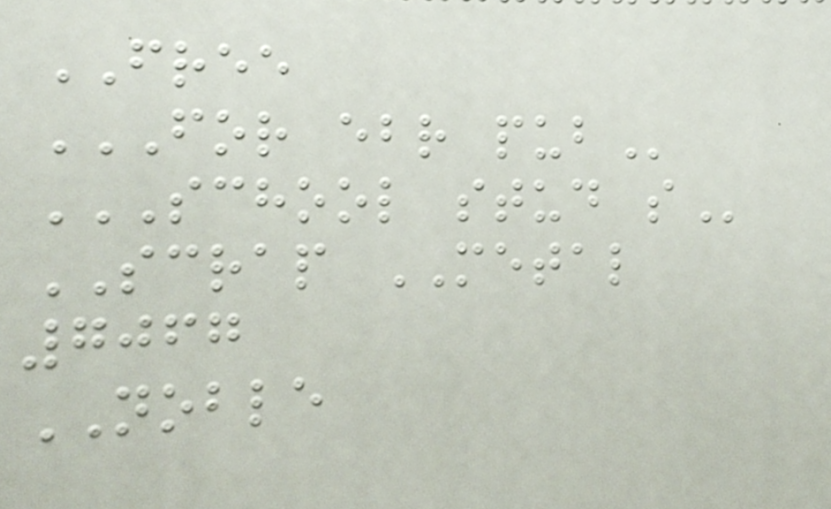FREE
FOR EBR PUB
SCHOOL STUD S
SCRAP METAL
7067
NOBLE
